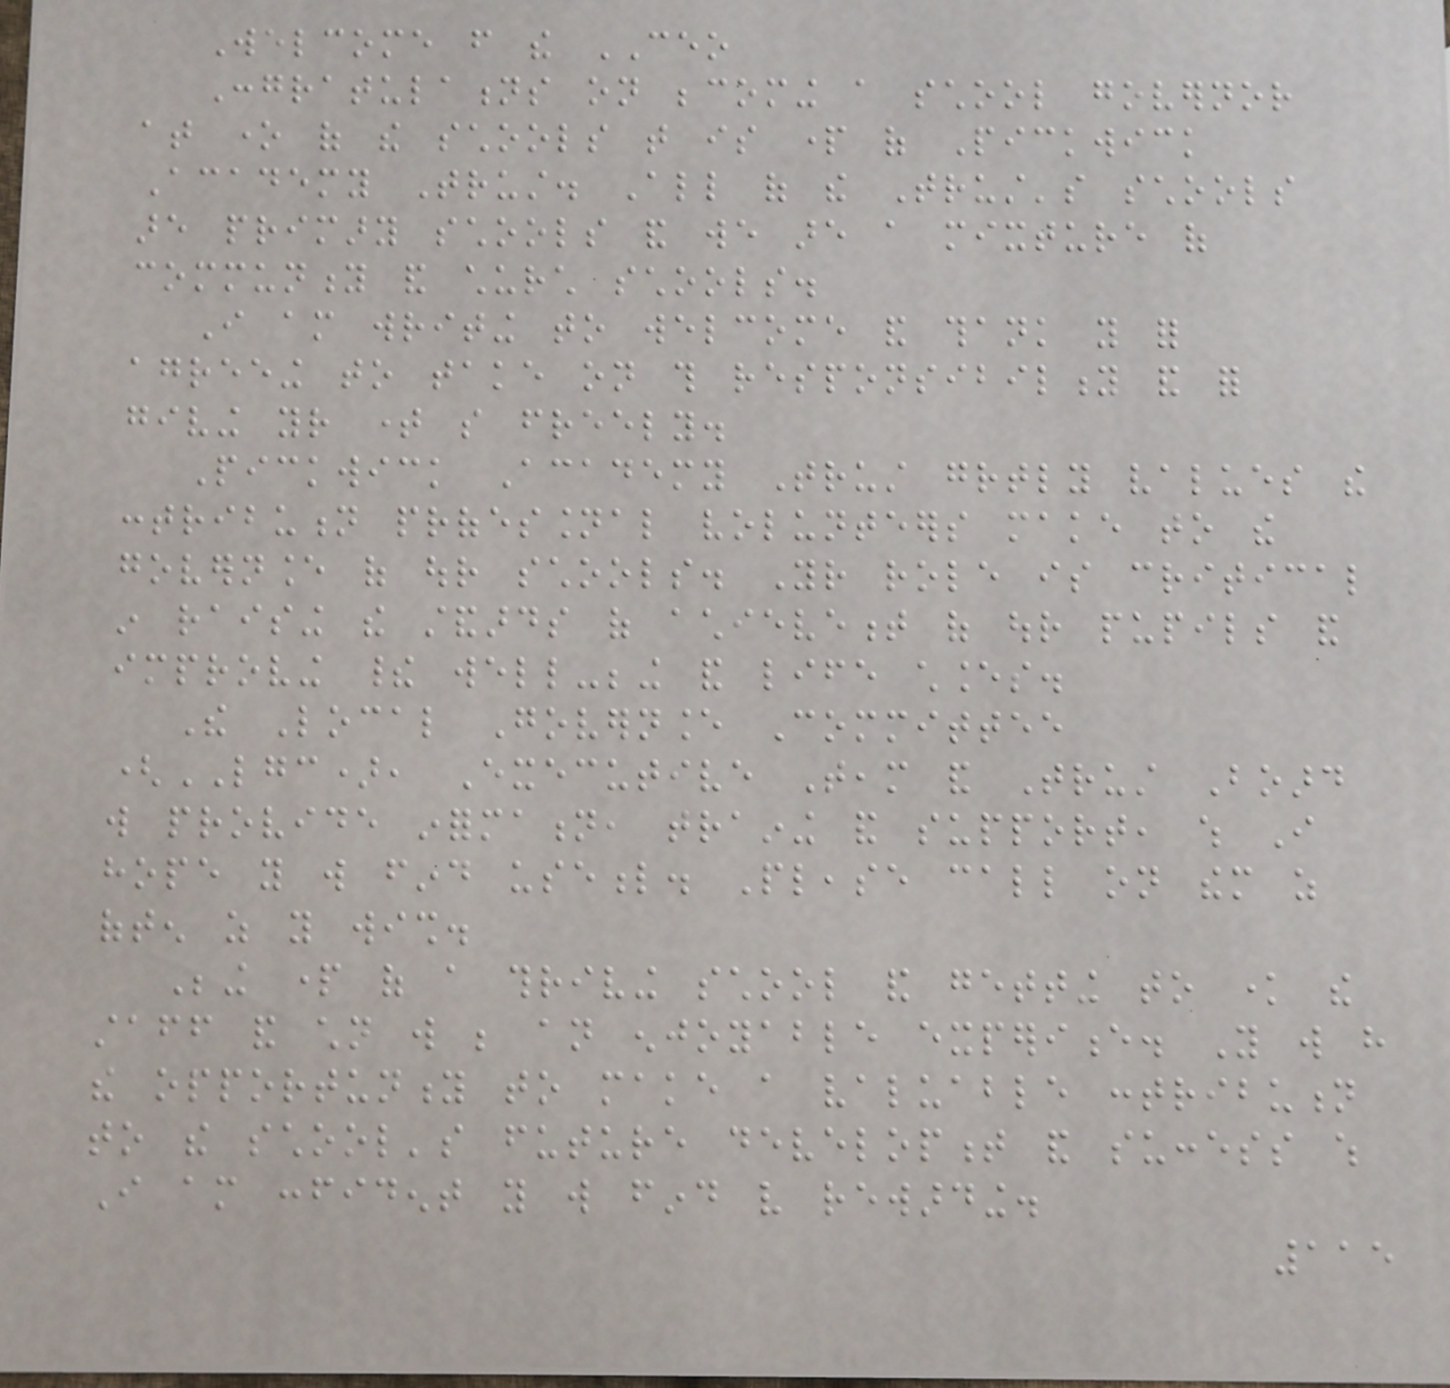Welcome from the CEO
Congratulations on becoming a school governor
at one of the schools that is part of Pickwick
Academy Trust. All of the Trust's schools
are primary schools and we are a mixture of
community and church schools.
I am writing to welcome and thank you for
agreeing to take on this responsibility and for
giving your time so freely.
Pickwick Academy Trust greatly values the
contribution professional volunteers make to the
governance of our schools. Your role is critical
in raising the standards of achievement of our pupils and
improving their well-being and life chances.
The Local Governance Committee
(LGC), Executive Team and Trust Board
will provide information, training and support, which I
hope you will find useful. Please call on them as
often as you wish.
Being part of a thriving school and getting to know the
staff and children will be an enjoyable experience. You will have
the opportunity to make a valuable contribution
to the school's future development and success which
I am confident you will find very rewarding.
115
